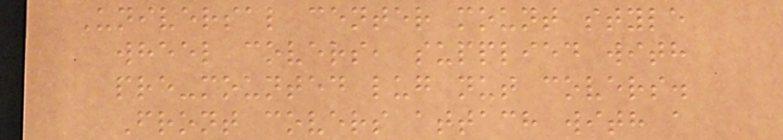Universal center mount style
wheel covers, supplied with
pre-mounted lug nut covers.
Front covers attach with a
